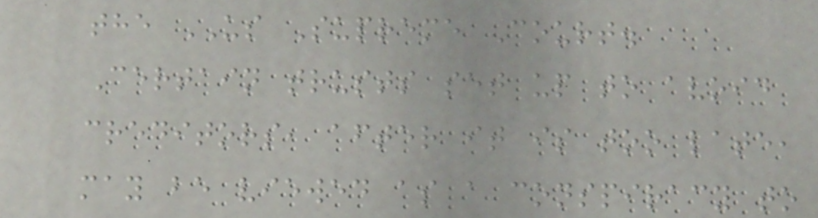the US Supreme Court.
Certain trusts set up to avoid
creditors, after it is too late,
may be viewed as a conspiracy to
